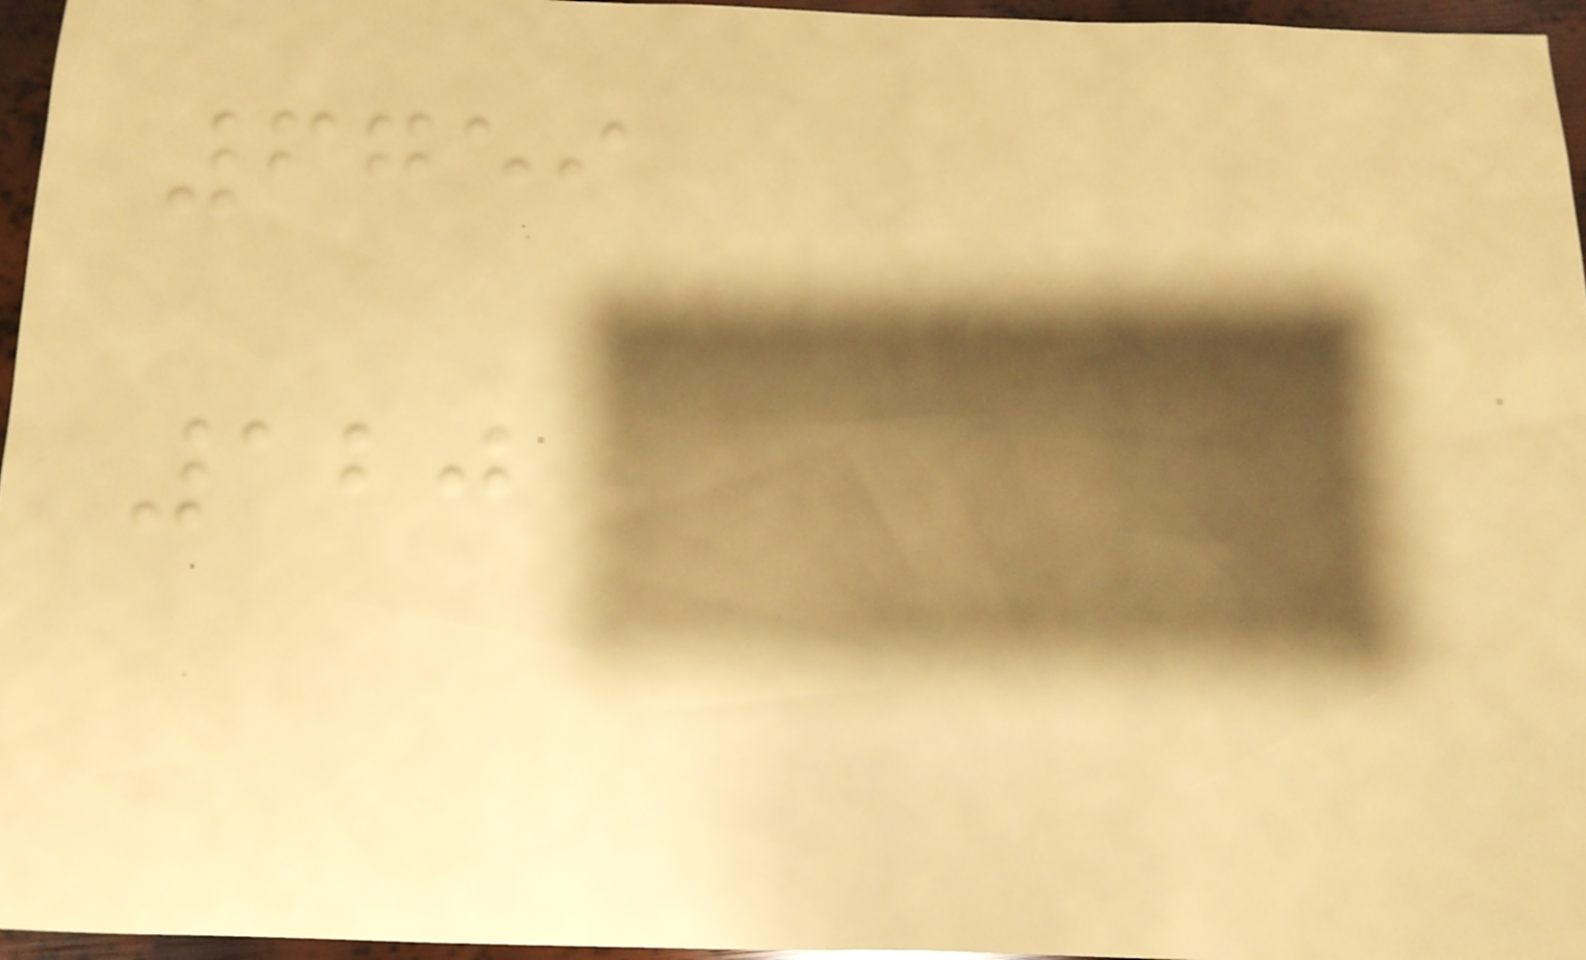6759
120
